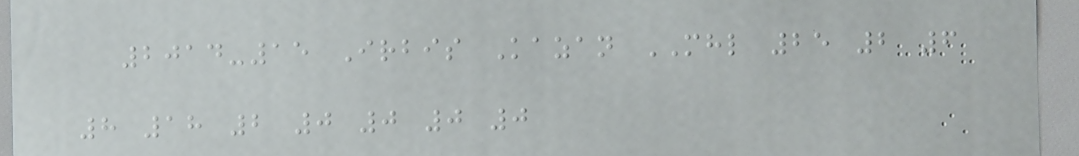2014-15 Irbis Kazan MHL 25 2 6
8 18 2 0 0 0 0
